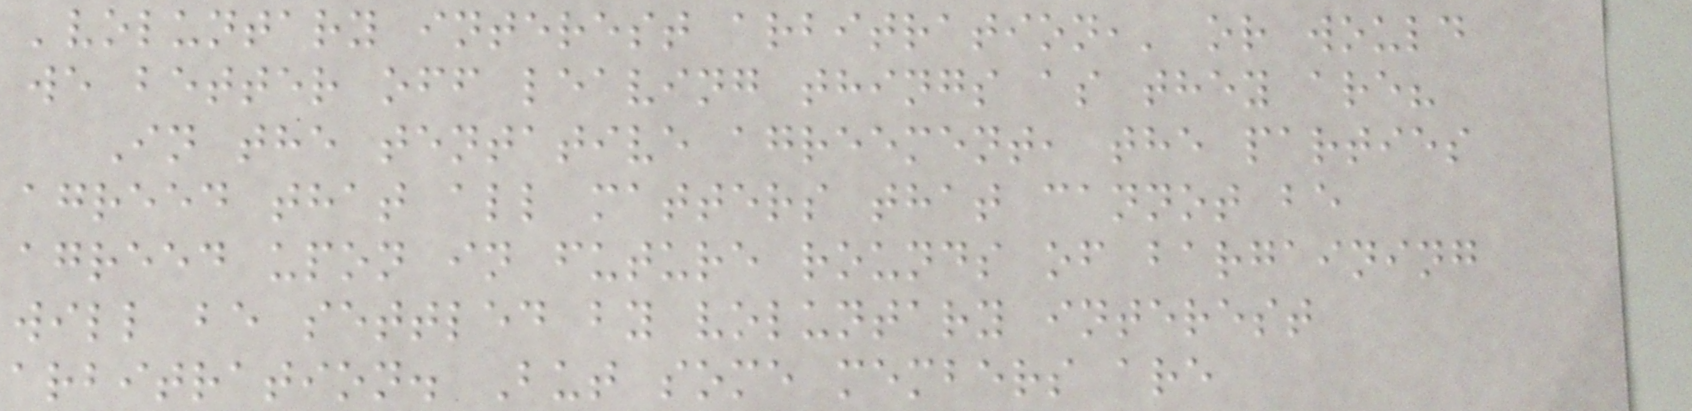'voluntary interest arbitration,' or would
we better off leaving things as they are?
In the tentative agreement, the parties
agreed that all matters that cannot be
agreed upon in future rounds of bargaining
will be settled by voluntary interest
arbitration. But some members are
